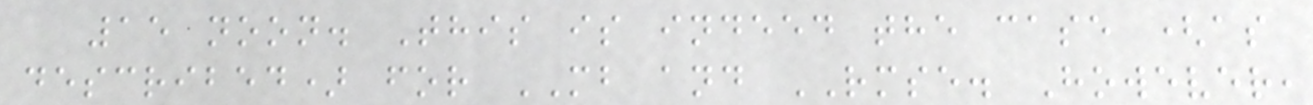15 noon. This is indeed the case (as
described) for MB and RMSE. However,
